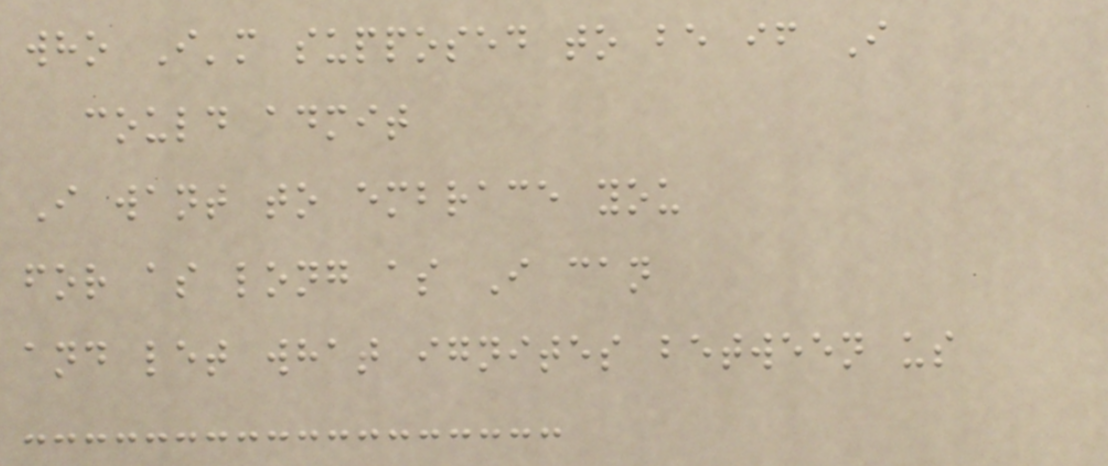who I'm supposed to be if I
could admit
I want to embrace you
for as long as I can
and let what ignites between us
